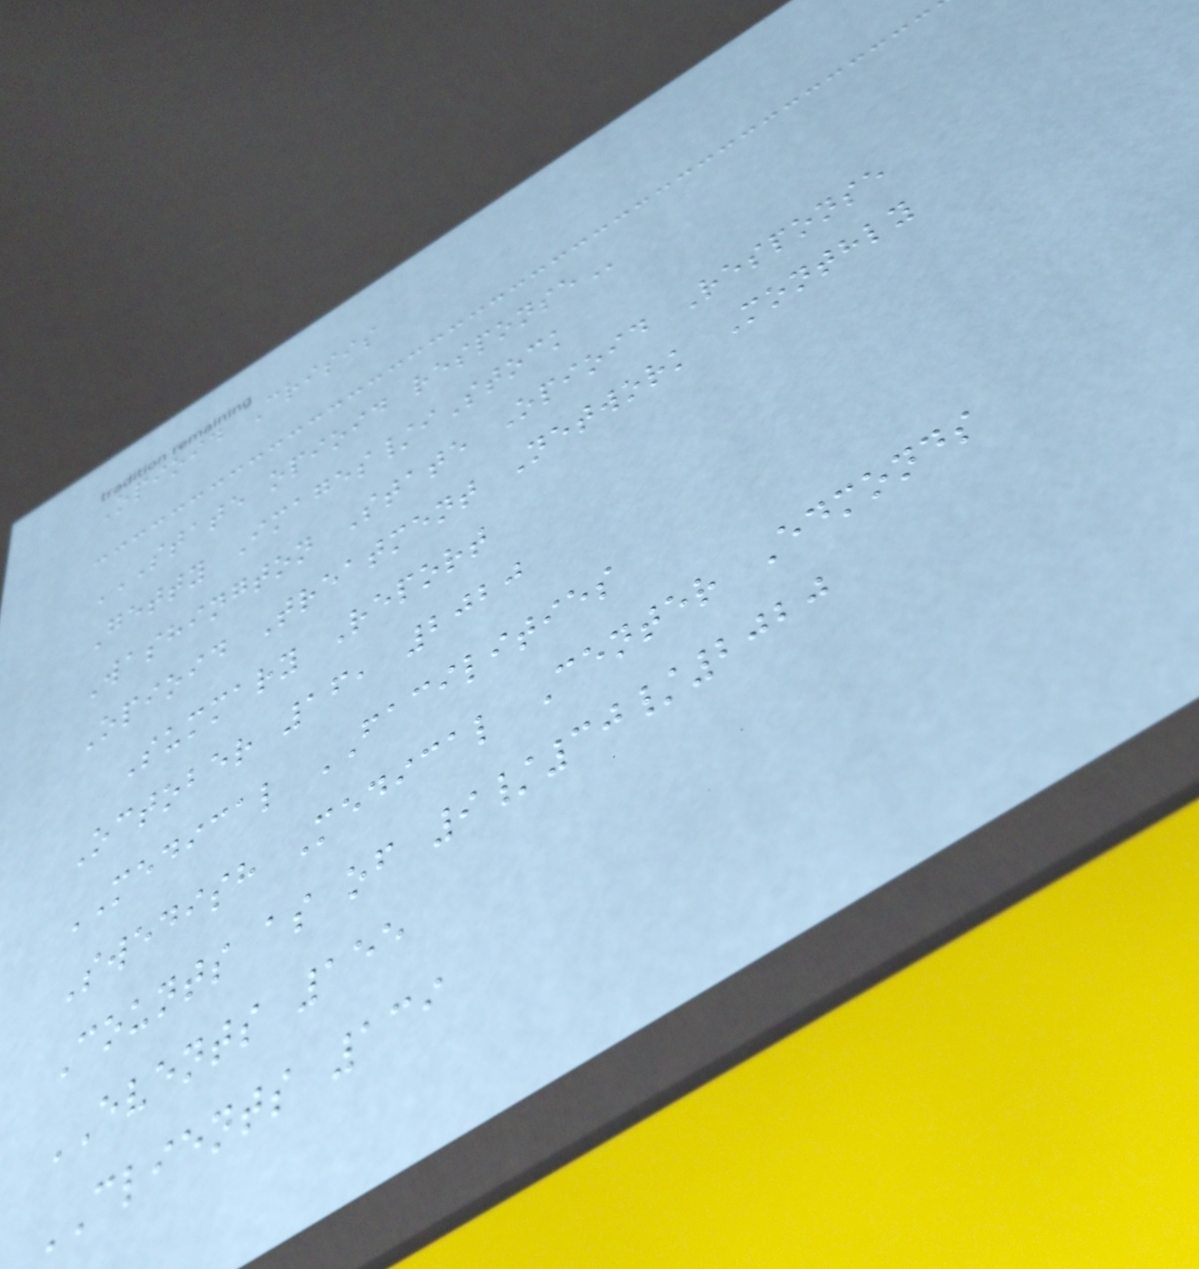Opioid Crisis
STATE OPIOID RESPONSE
Getty Images/iStock
Washington State Opioid Response
Opioid Treatment Network Monthly
Summary Report
October 16, 2020
MEDICAL FACILITIES
Swedish Medical Center Edmonds
Counts as of 9/30/2020
EVENTS 155
CLIENTS 139
